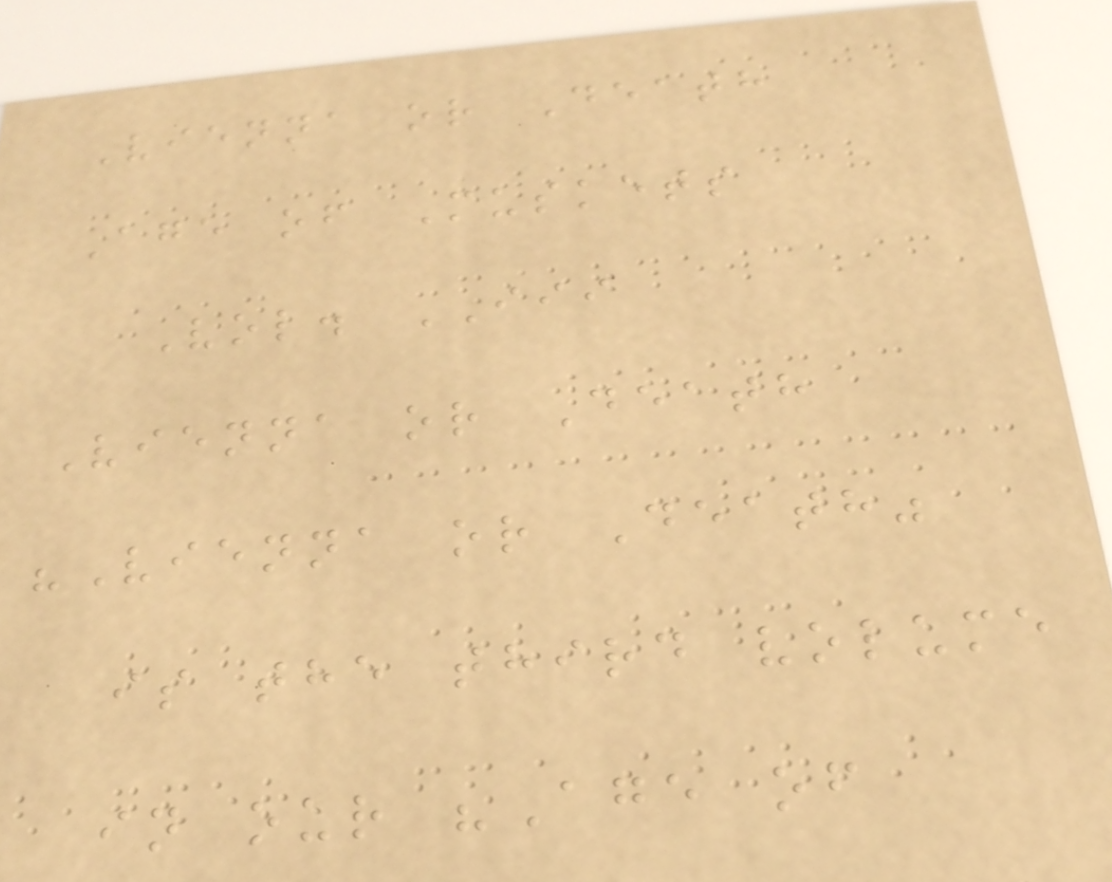Vienna or Death
Age of Muskets
Vol. III
Vienna or Death
"Vienna or Death"
is the third volume
in our "Age of
